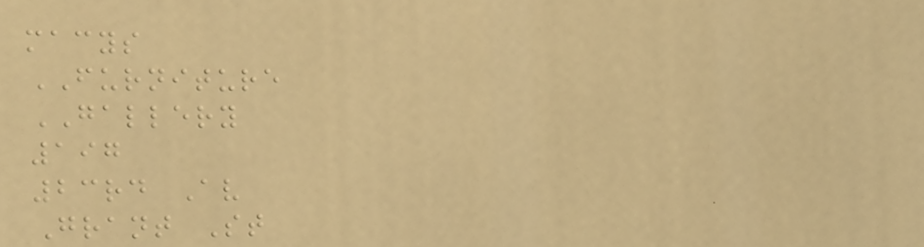macys
FURNITURE
GALLERY
197
23rd Av
Grant St
